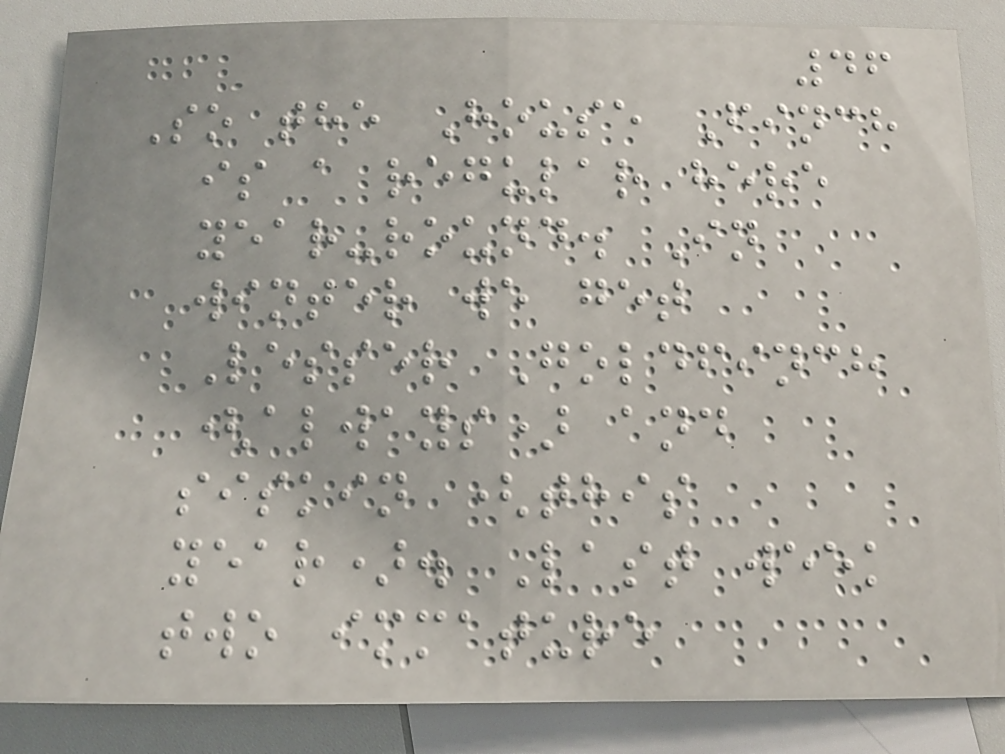46
So the House Finch
is a regular here
year-round. In
winter we get
Lesser Goldfinch
(always) and
siskin (this
year). Last week
two immature
